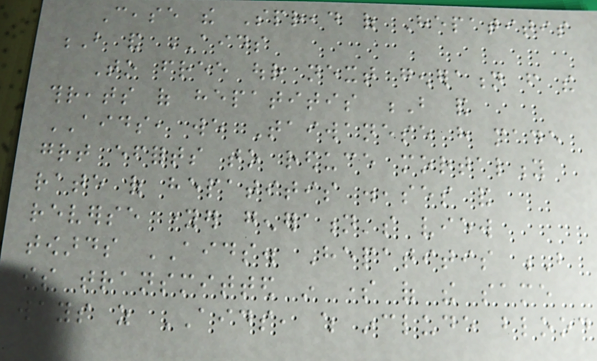Cease the Spread of Hepatitis
B and AIDS
To free our next generation from the
threats of hepatitis B and
AIDS, we Taiwanese have made
great efforts to reduce mortality
rate of hepatitis diseases and
reverse younger generation's view
towards AIDS. Hepatitis B
is transmitted in some of the same
ways as AIDS, which include blood
